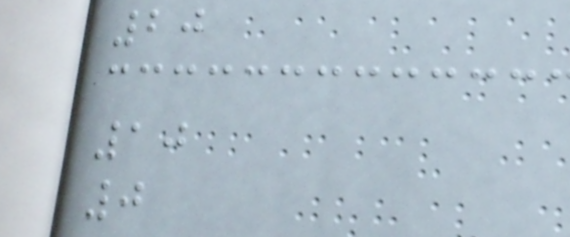20
10
0
